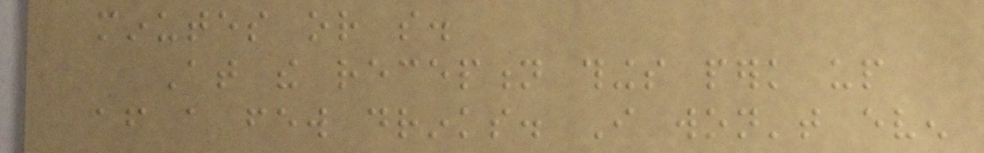minutes or so.
At the reception things perk up
after a few drinks. I won't even
